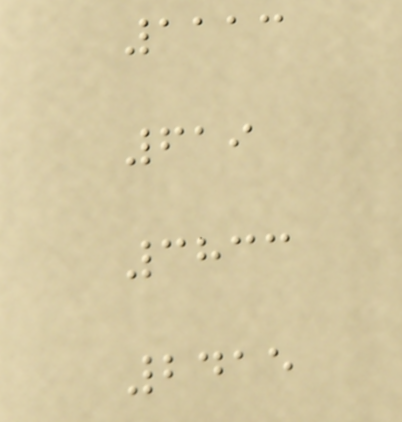1113
619
3833
2415
